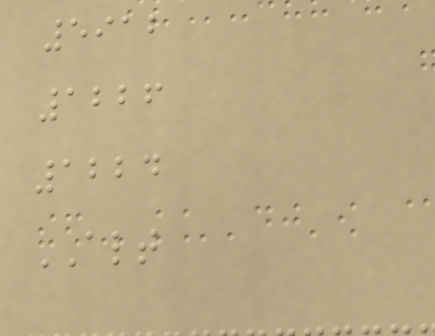5912
1226
1224
ALT
